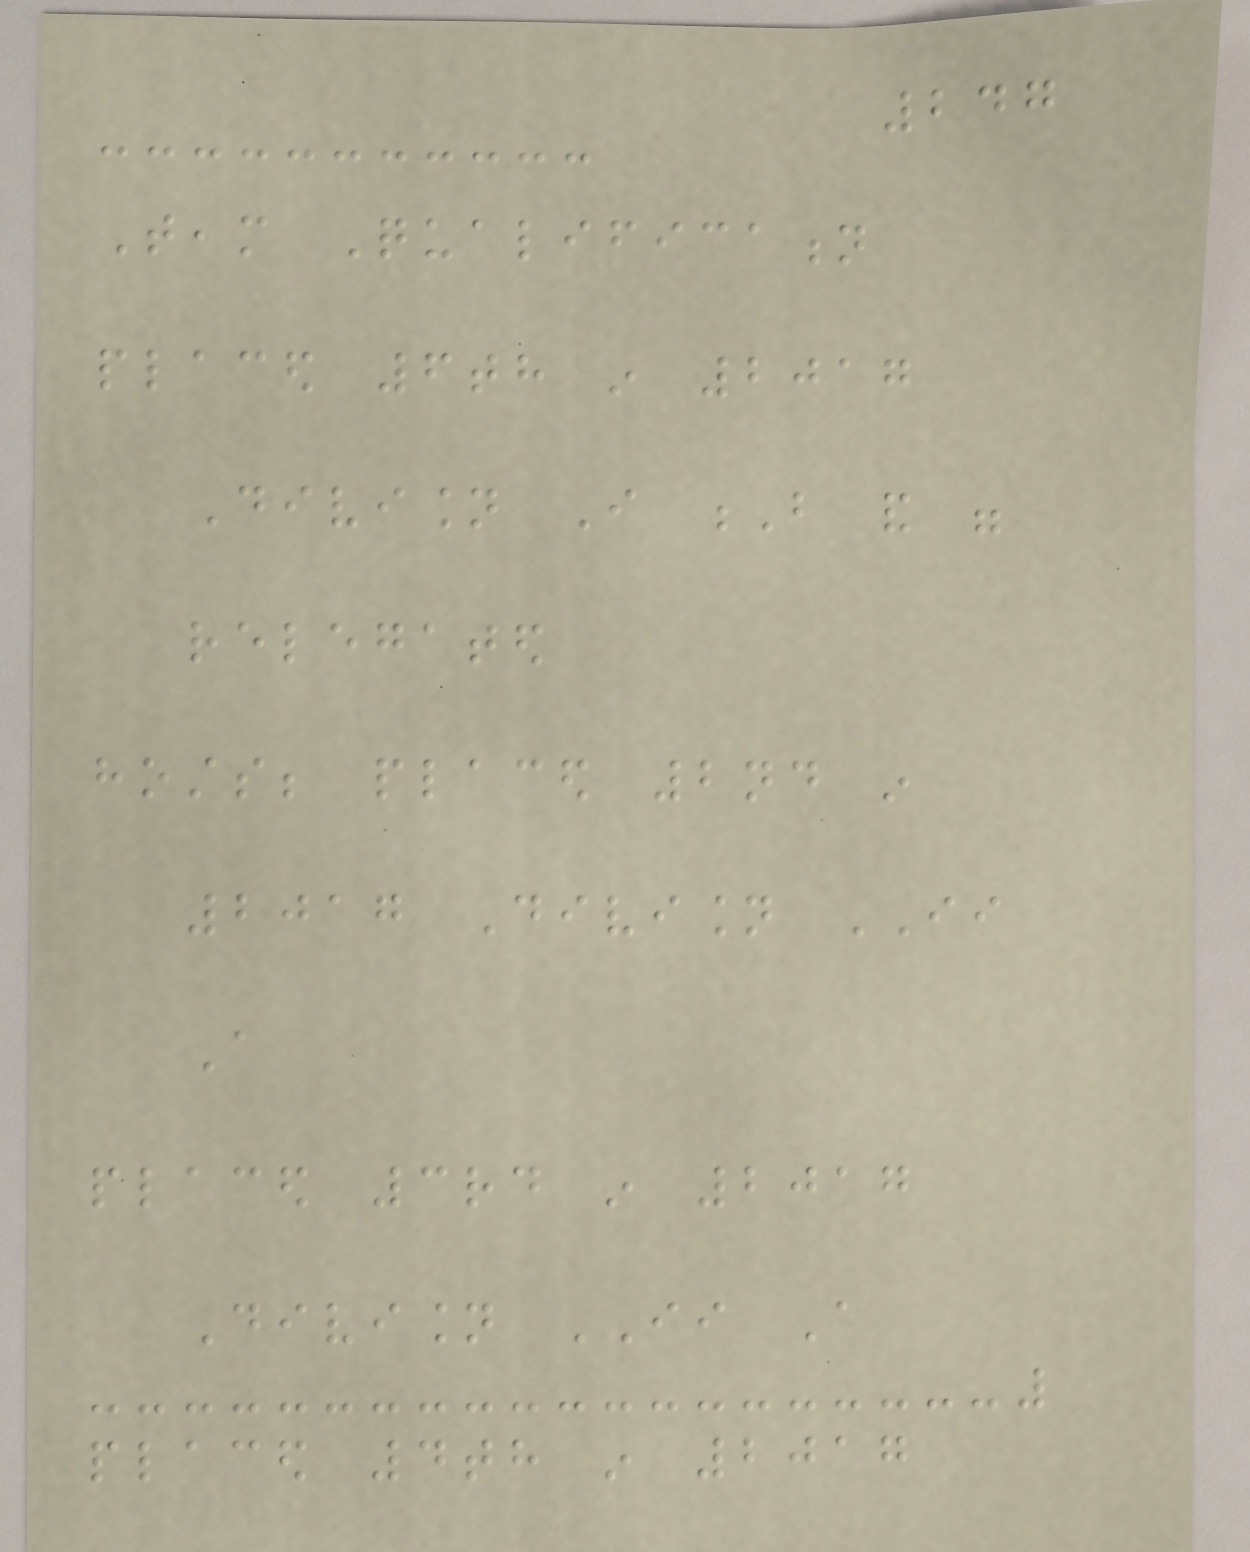247
Team Qualification
placed 6th in 2017
Division I B and were
relegated
hosts; placed 2nd in
2017 Division II
A
placed 3rd in 2017
Division II A
placed 4th in 2017
